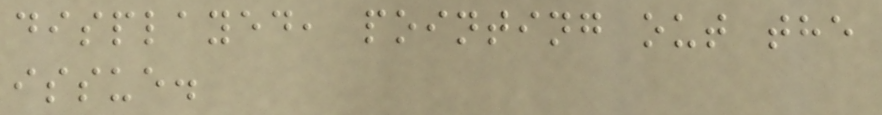displayed, pointing out the
issue.
